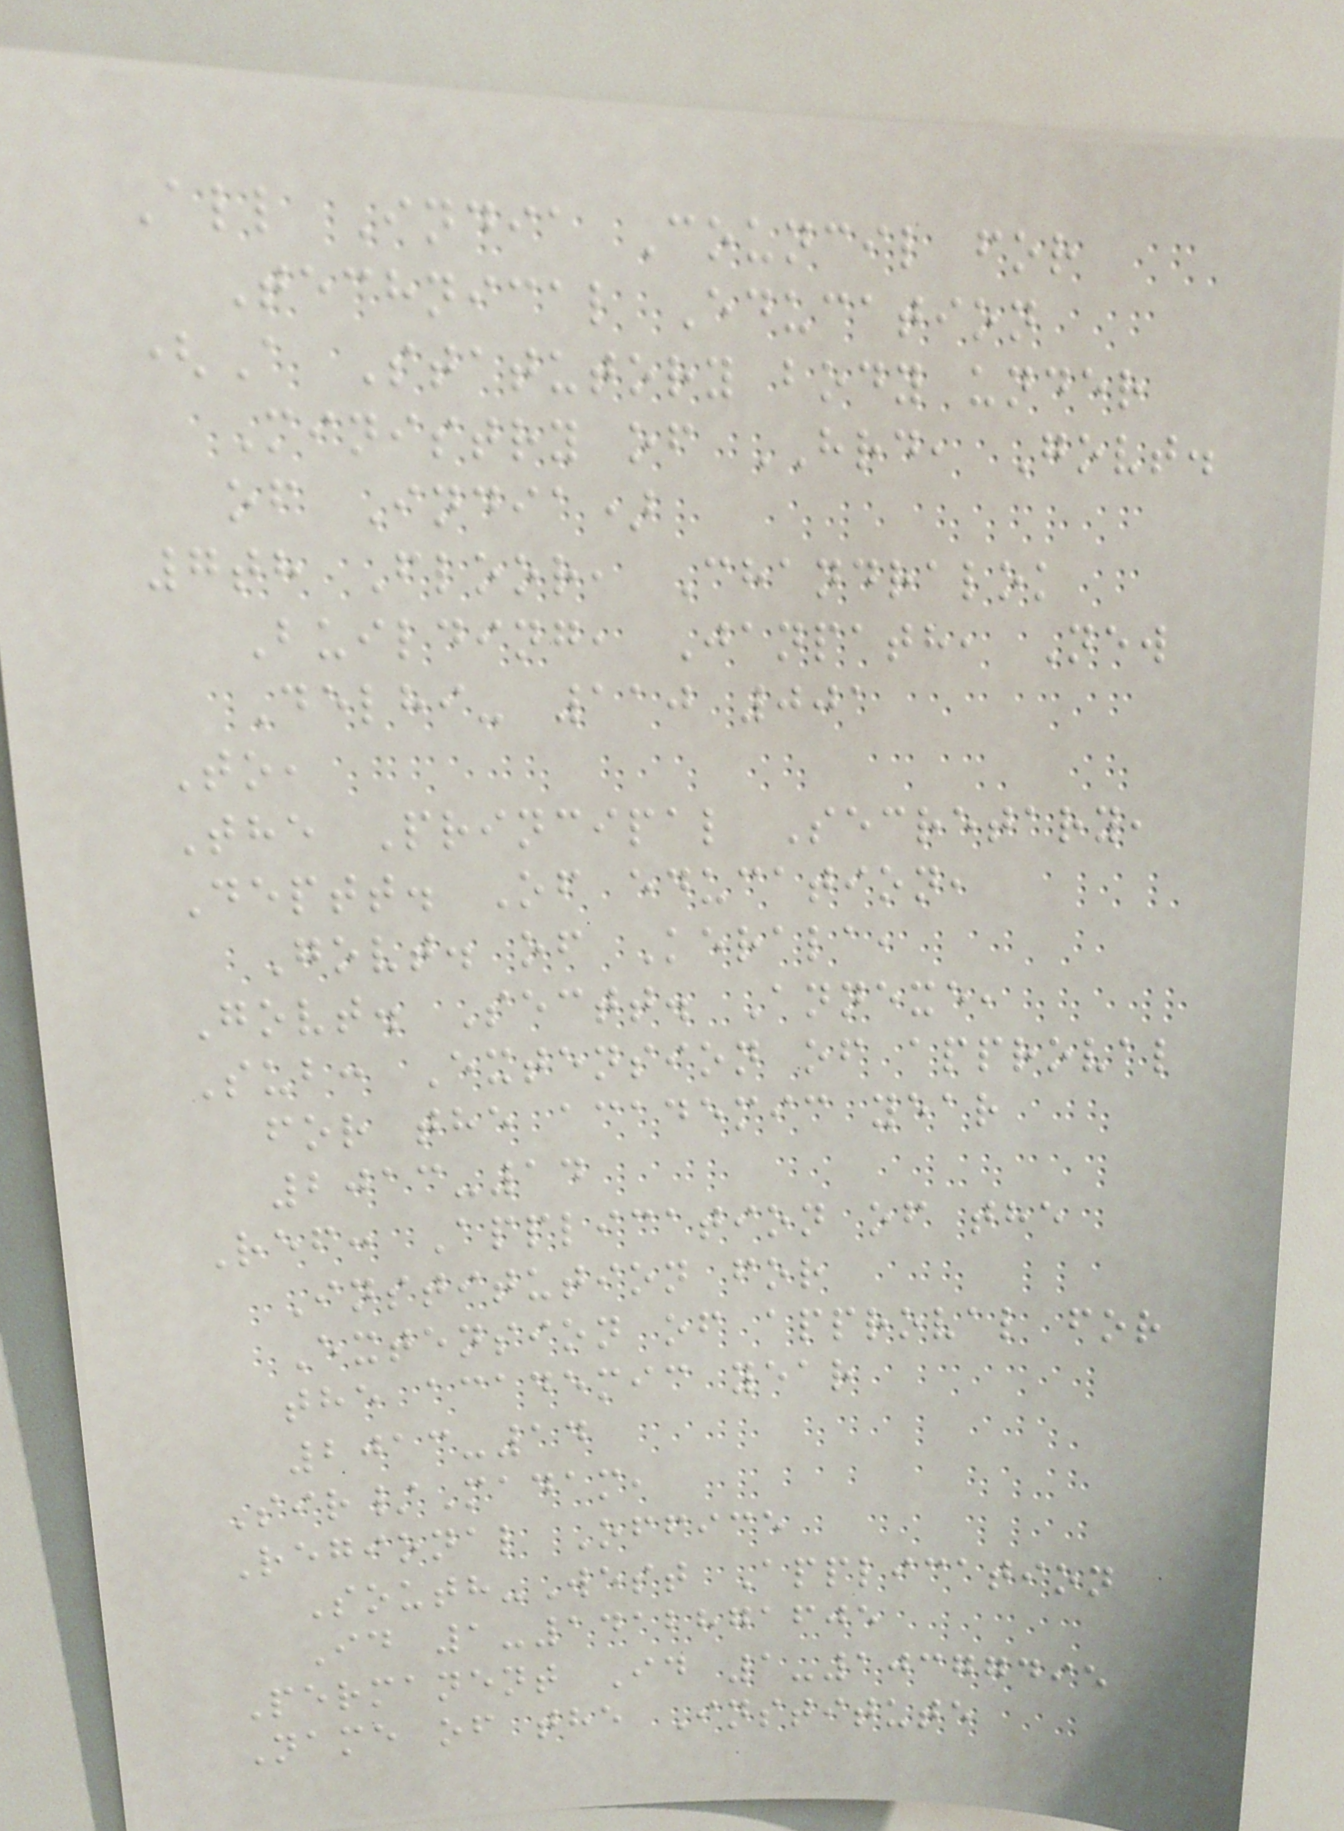All India Council for
Technical Education
(A Statutory body under
Ministry of HRD, Govt.
of India)
7th Floor, Chandralok
Building, Janpath, New
Delhi- 110 001
To,
The Principal Secretary,
Deptt. Of education,
Govt. of Kerala,
Govt. Sectt. Annexe,
Sub: Extension of approval
for the academic year
2013-14
Ref: Application of the
Institution for
Extension of approval for
the academic year
2013-14
Sir/Madam,
Regional Office
South-West Application
Id 1-1412871605
Permanent Id 1-10377495
Name of the Institute
